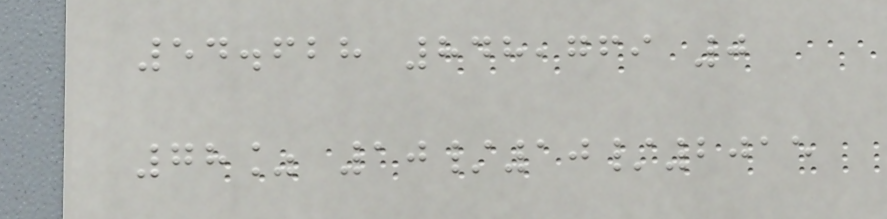54.628 848,769 0
78% 10/10/2015
